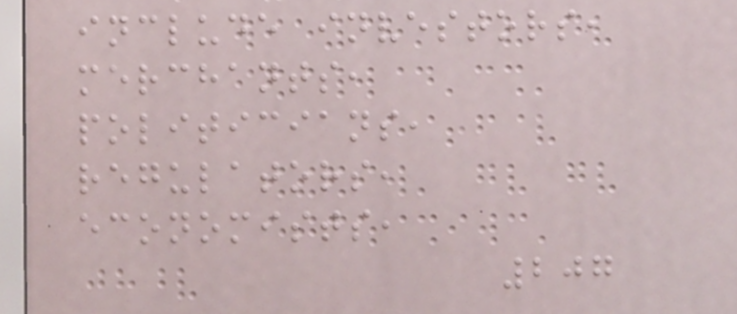include investors,
merchants,
politicians,
regulators,
economists,
207
